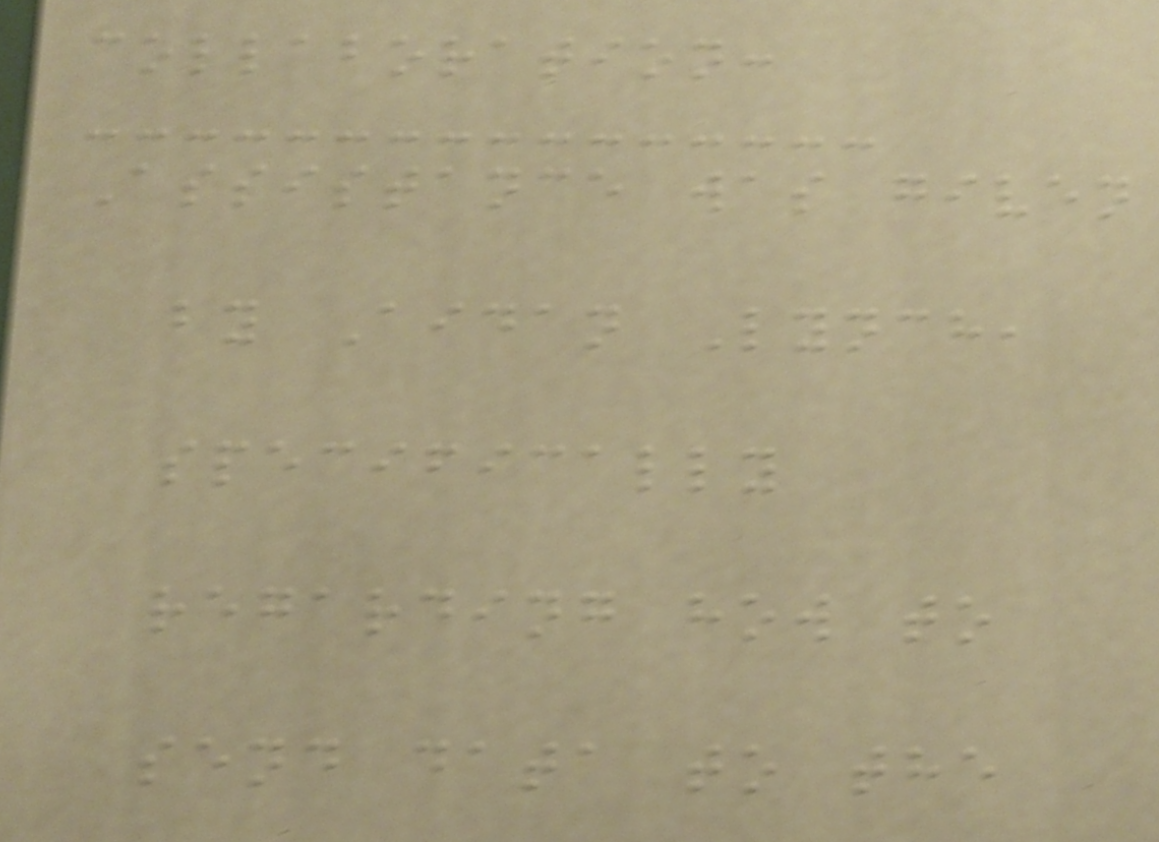collaboration:
Assistance was given
by Aidan Lynch,
specifically
regarding how to
send data to the
